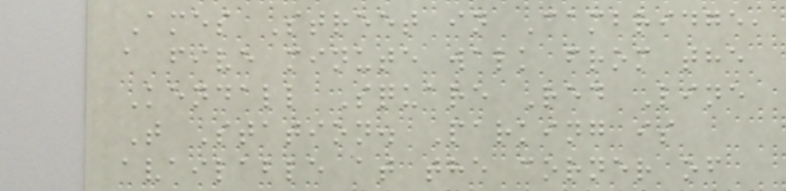Ames Street in Cambridge,
a five minute walk from the
Kendall Square Red Line
T Station. Parking is
available at the corner of
